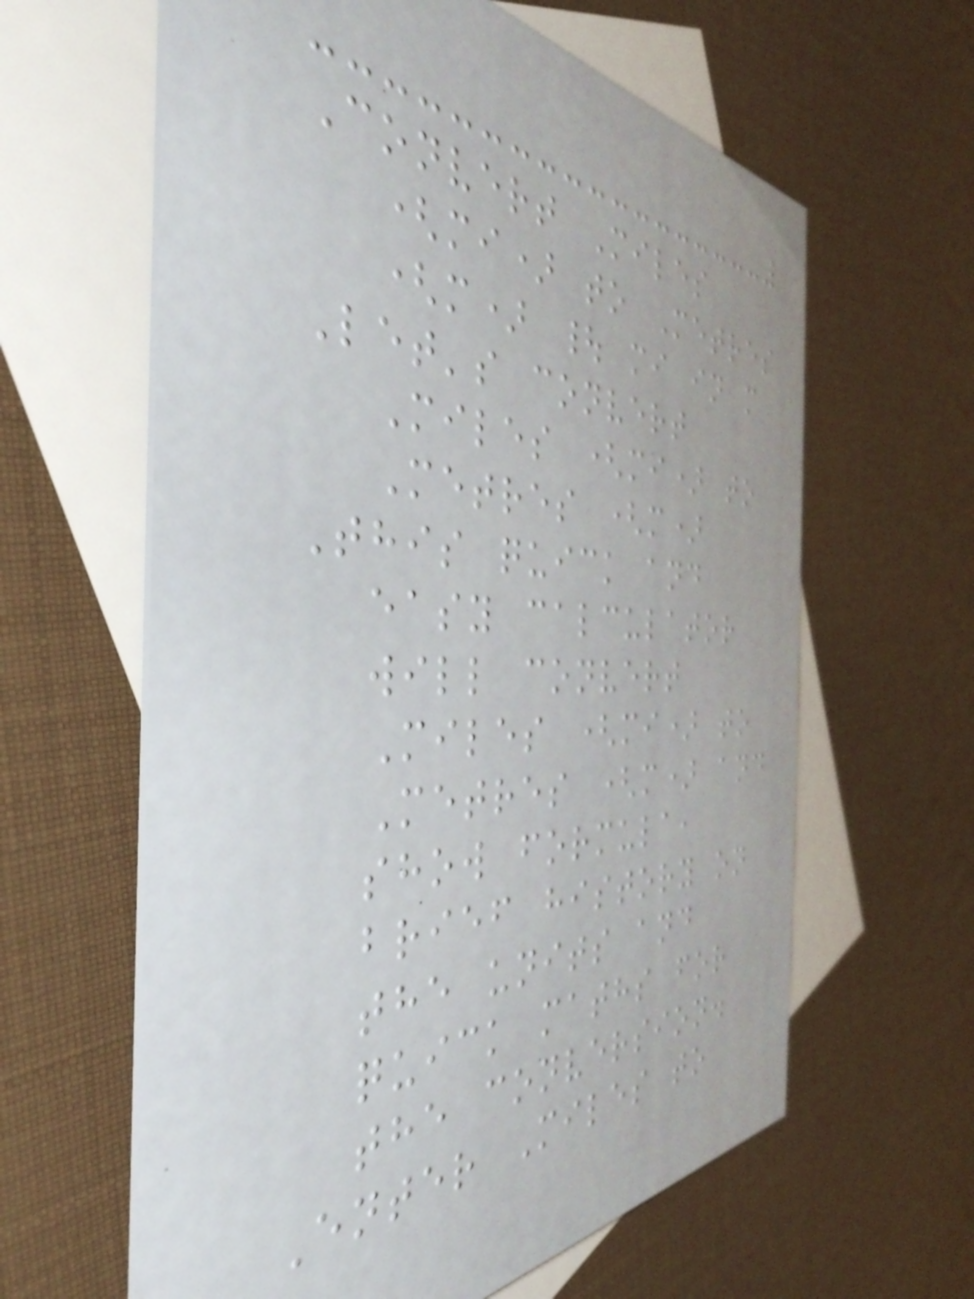Convert Miles
(mi) to Metres
(m) | mi in m
Let's convert
Miles (mi) to
Metres (m)
This quick and
easy calculator
will convert
Miles (mi) to
Metres (m) and
show formula,
brief history on
the units and
quick maths for
the conversion.
Enter Miles to
